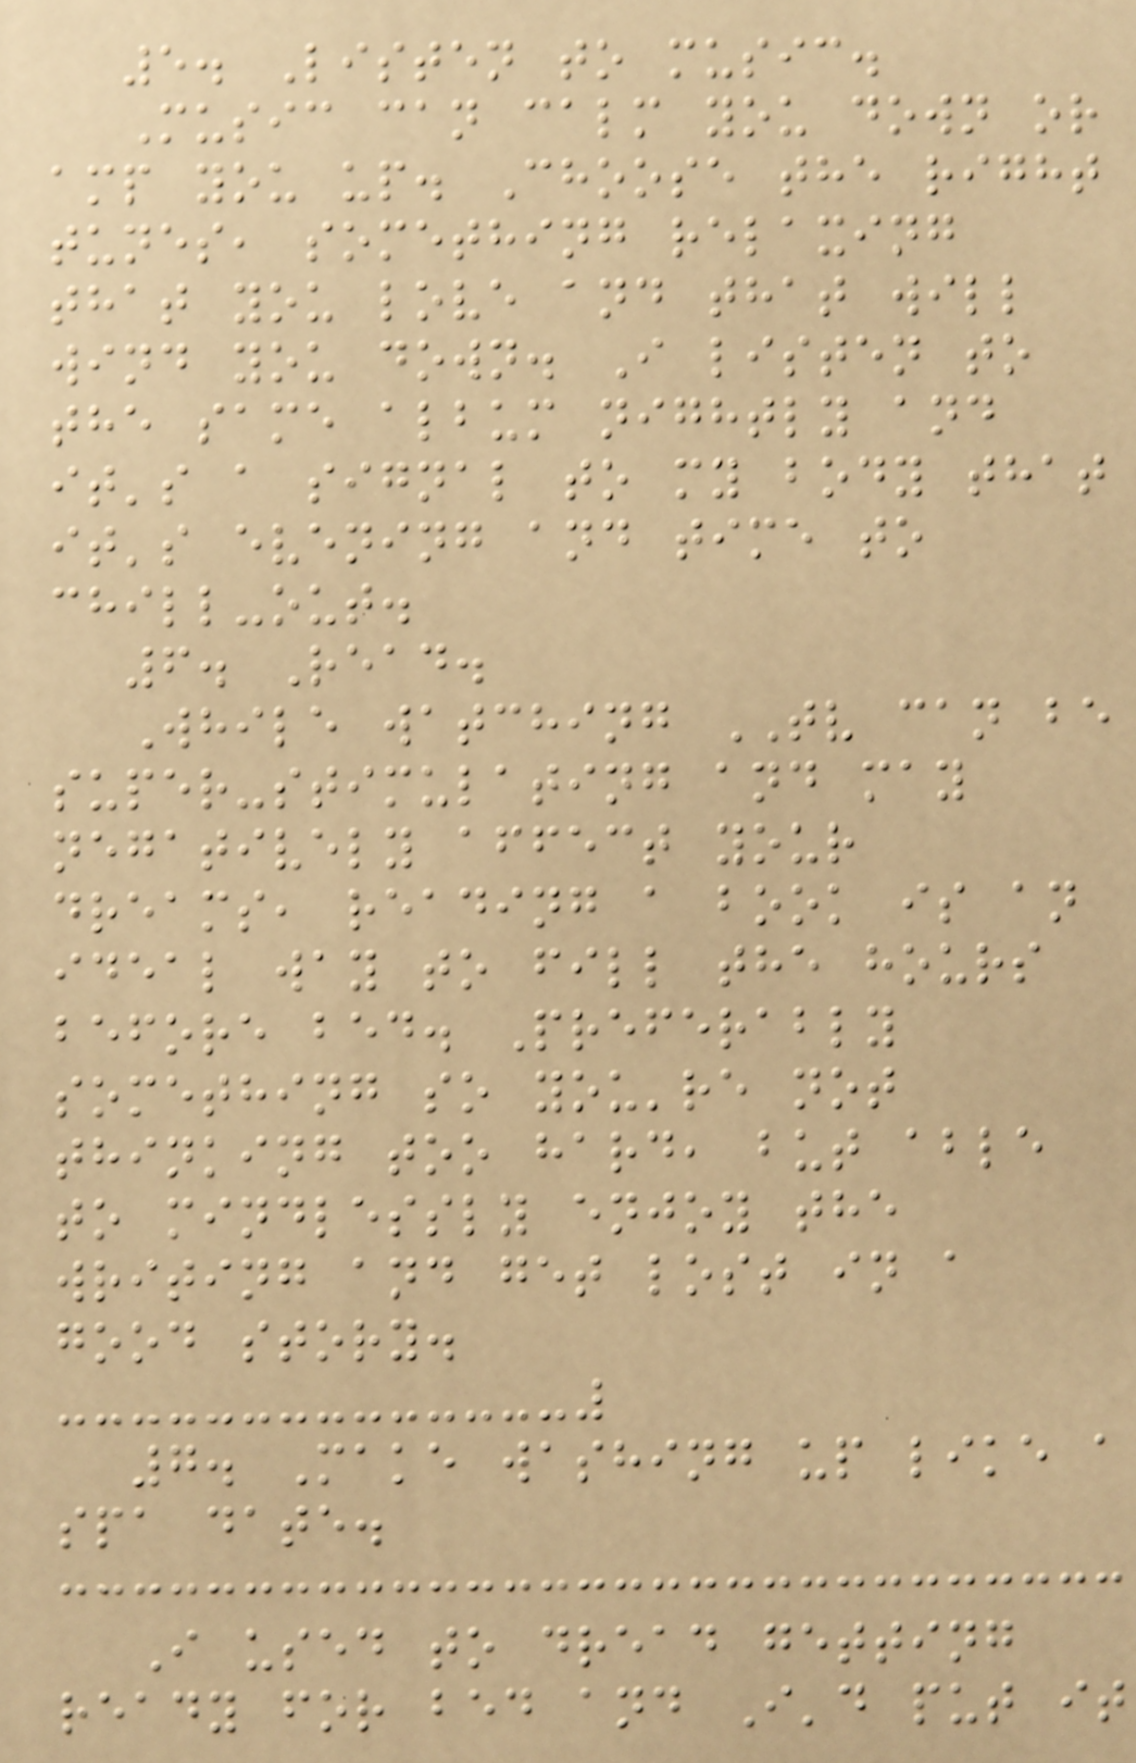5. Listen to music.
Music can calm you down or
amp you up. Choose the right
tunes, something relaxing
that you love and that will
wind you down. I listen to
the same album nightly and
it's a signal to my body that
it's evening and time to
chill-out.
6. Read.
While watching TV can be
super-stimulating and may
negatively affect your
dreams, reading a book is an
ideal way to fill the hours
before bed. Preferably
something so you're not
thinking too hard, but able
to mindlessly enjoy the
writing and get lost in a
good story.
7. Make washing up like a
spa date.
I used to dread getting
ready for bed and I'd put it
